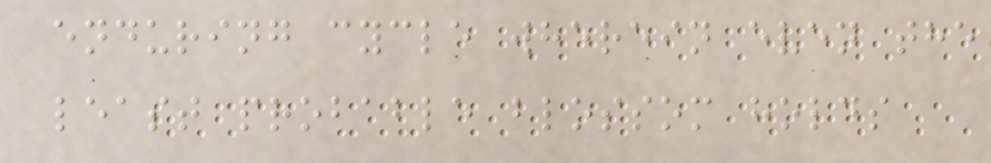enduring cycle wherein even the
least probable blossom holds
